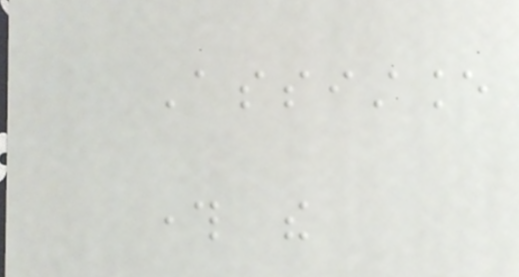Assistance
through the
